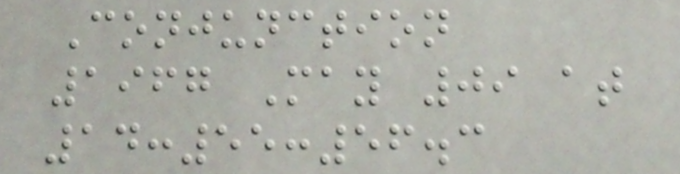Conjunction
1967 May 09 at
14:55:56.3
